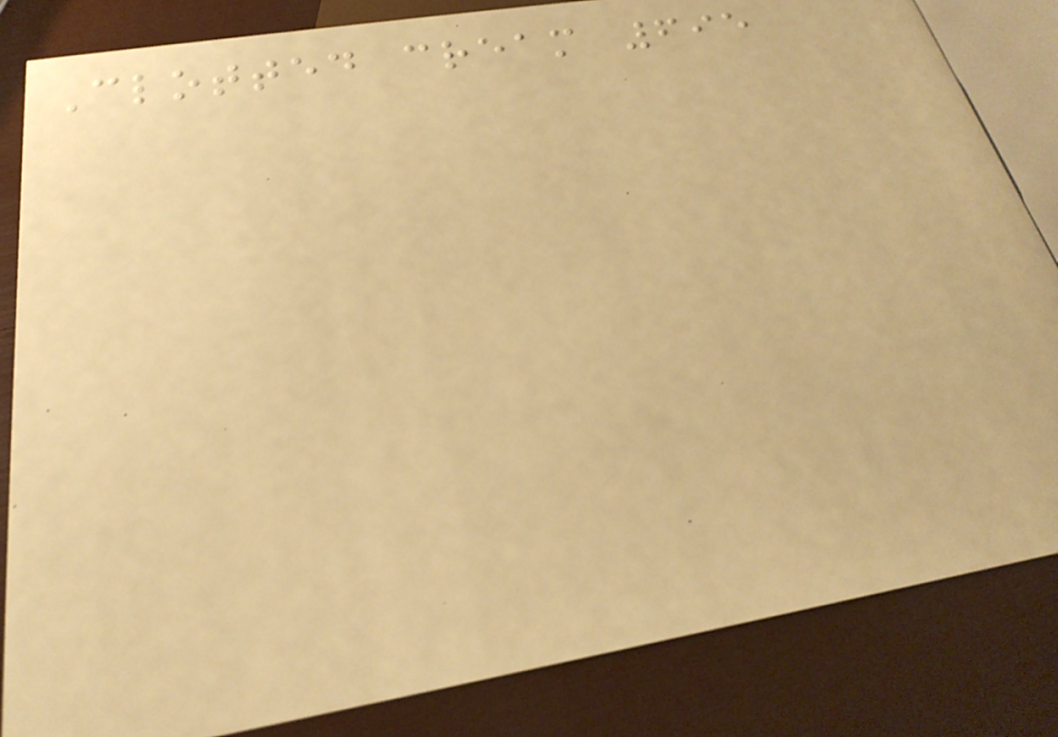Clotted cream 695
